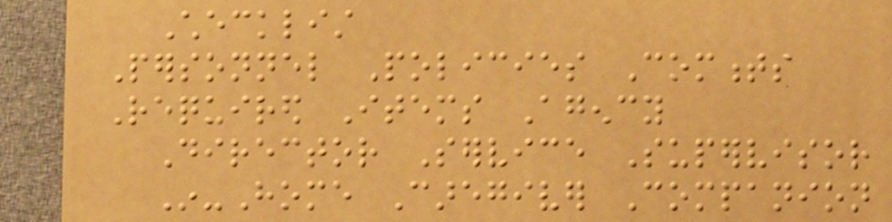Checklist
Personnel Policies Comments
Required Items Agency
Director Service Supervisor
In-Home Caregiver Companion
